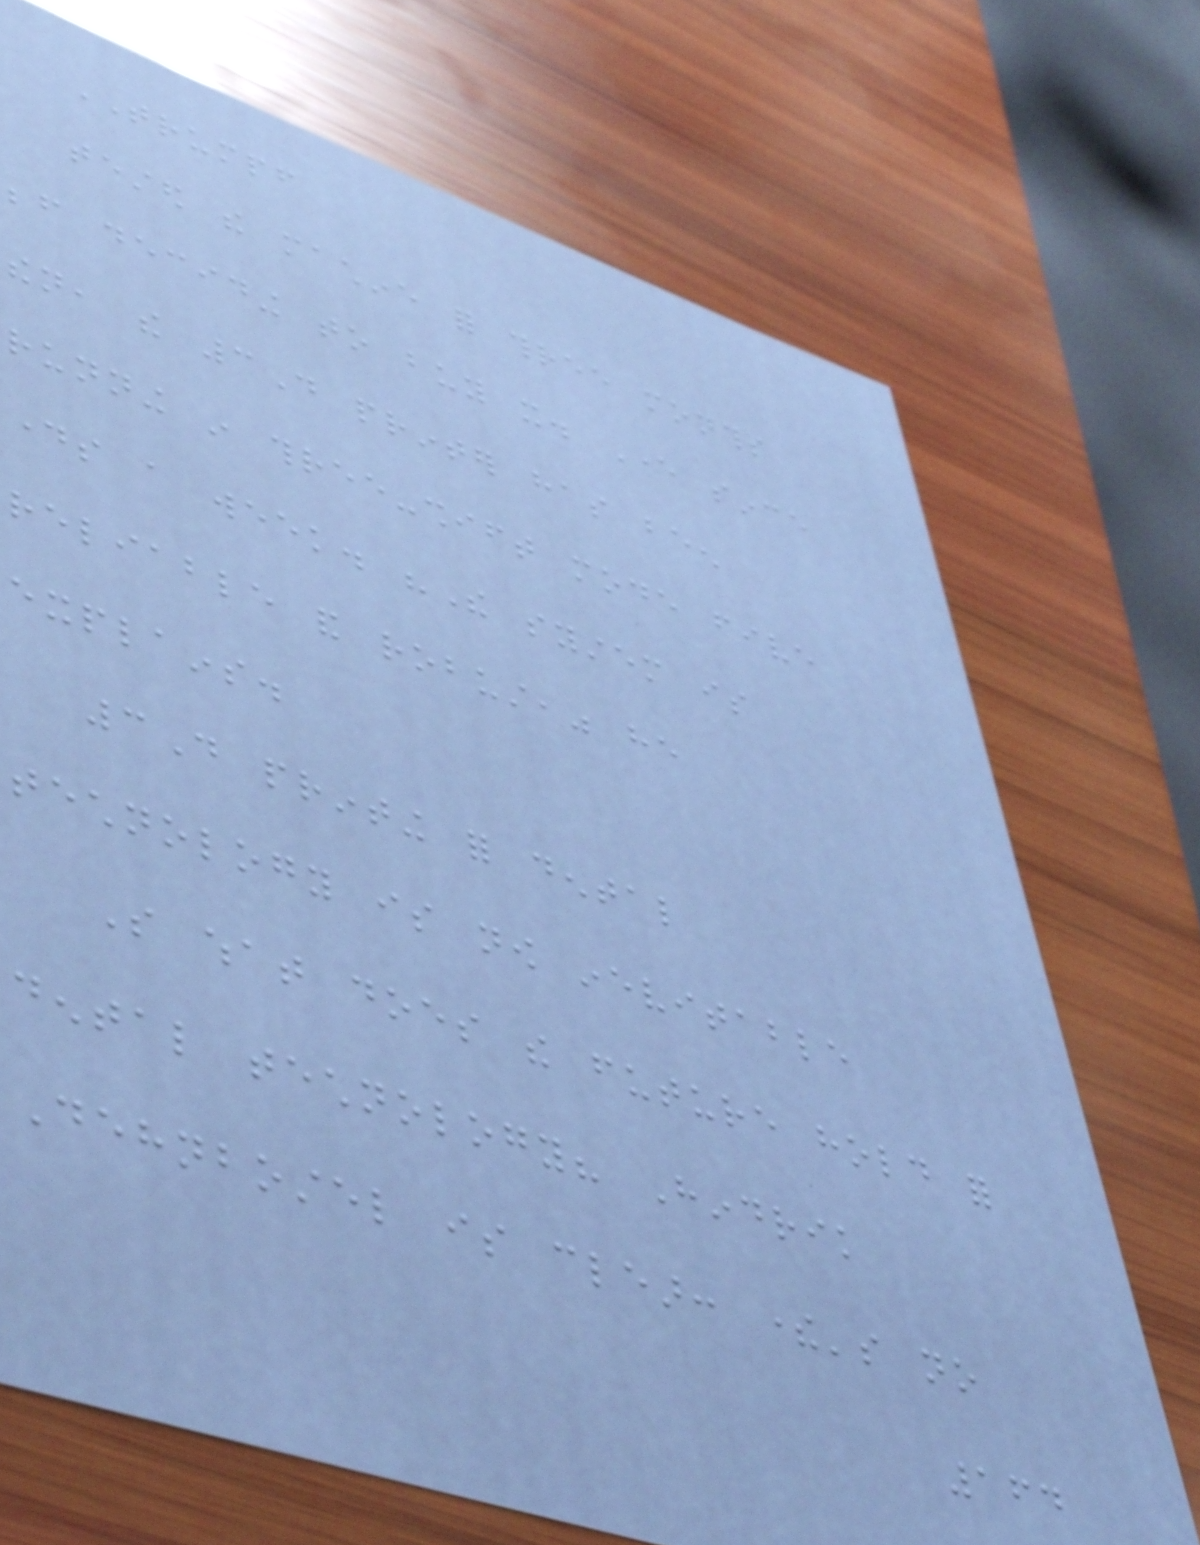TRUMPF
tested the machine for three months
before deciding to buy it. Ever since
then, the 3D printer has been
running in three-shift mode five
days a week. "The system is
reliable and robust," he
explains.
3D printing for dental
technology is now inevitable
So what does the future hold for
dental technology? Hindrik
Dehnbostel is clear: there's no
164
